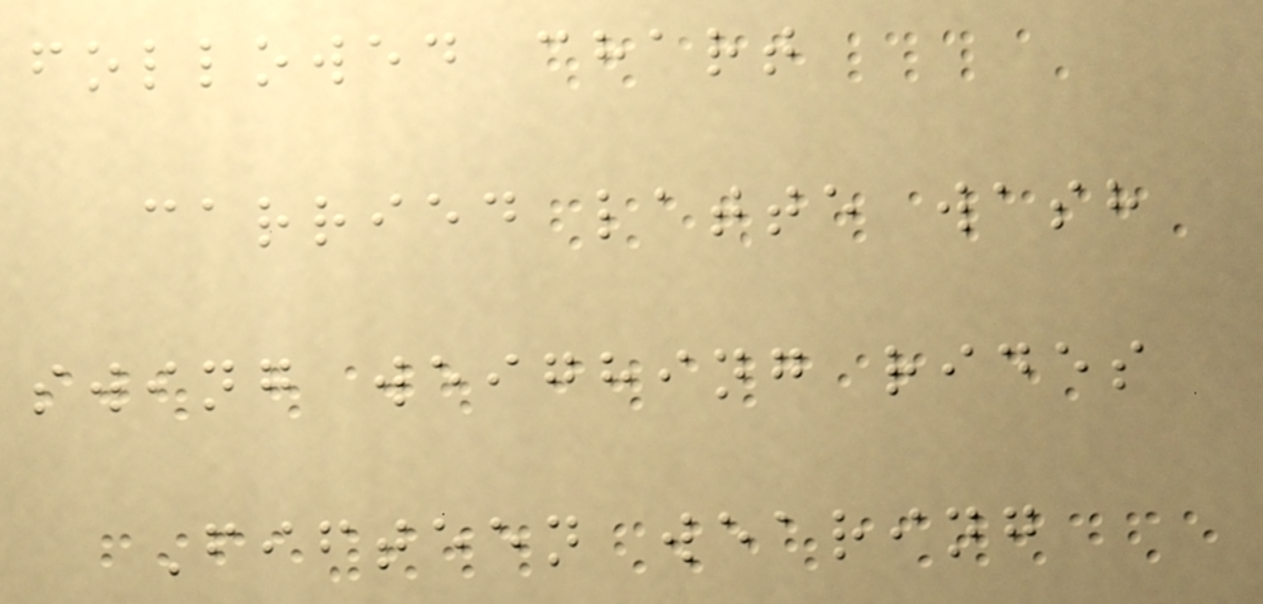followed chart
carried latte wash
swing weighing rides
Fifteen wearing
